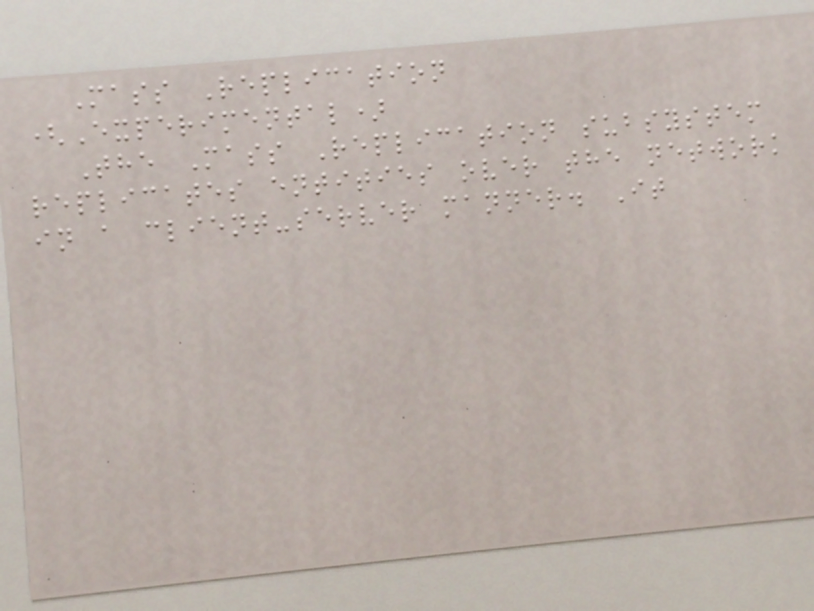Mass Replication
(Experimental)
The Mass Replication subsystem
replicates entities over the network
in a client-server manner. It
